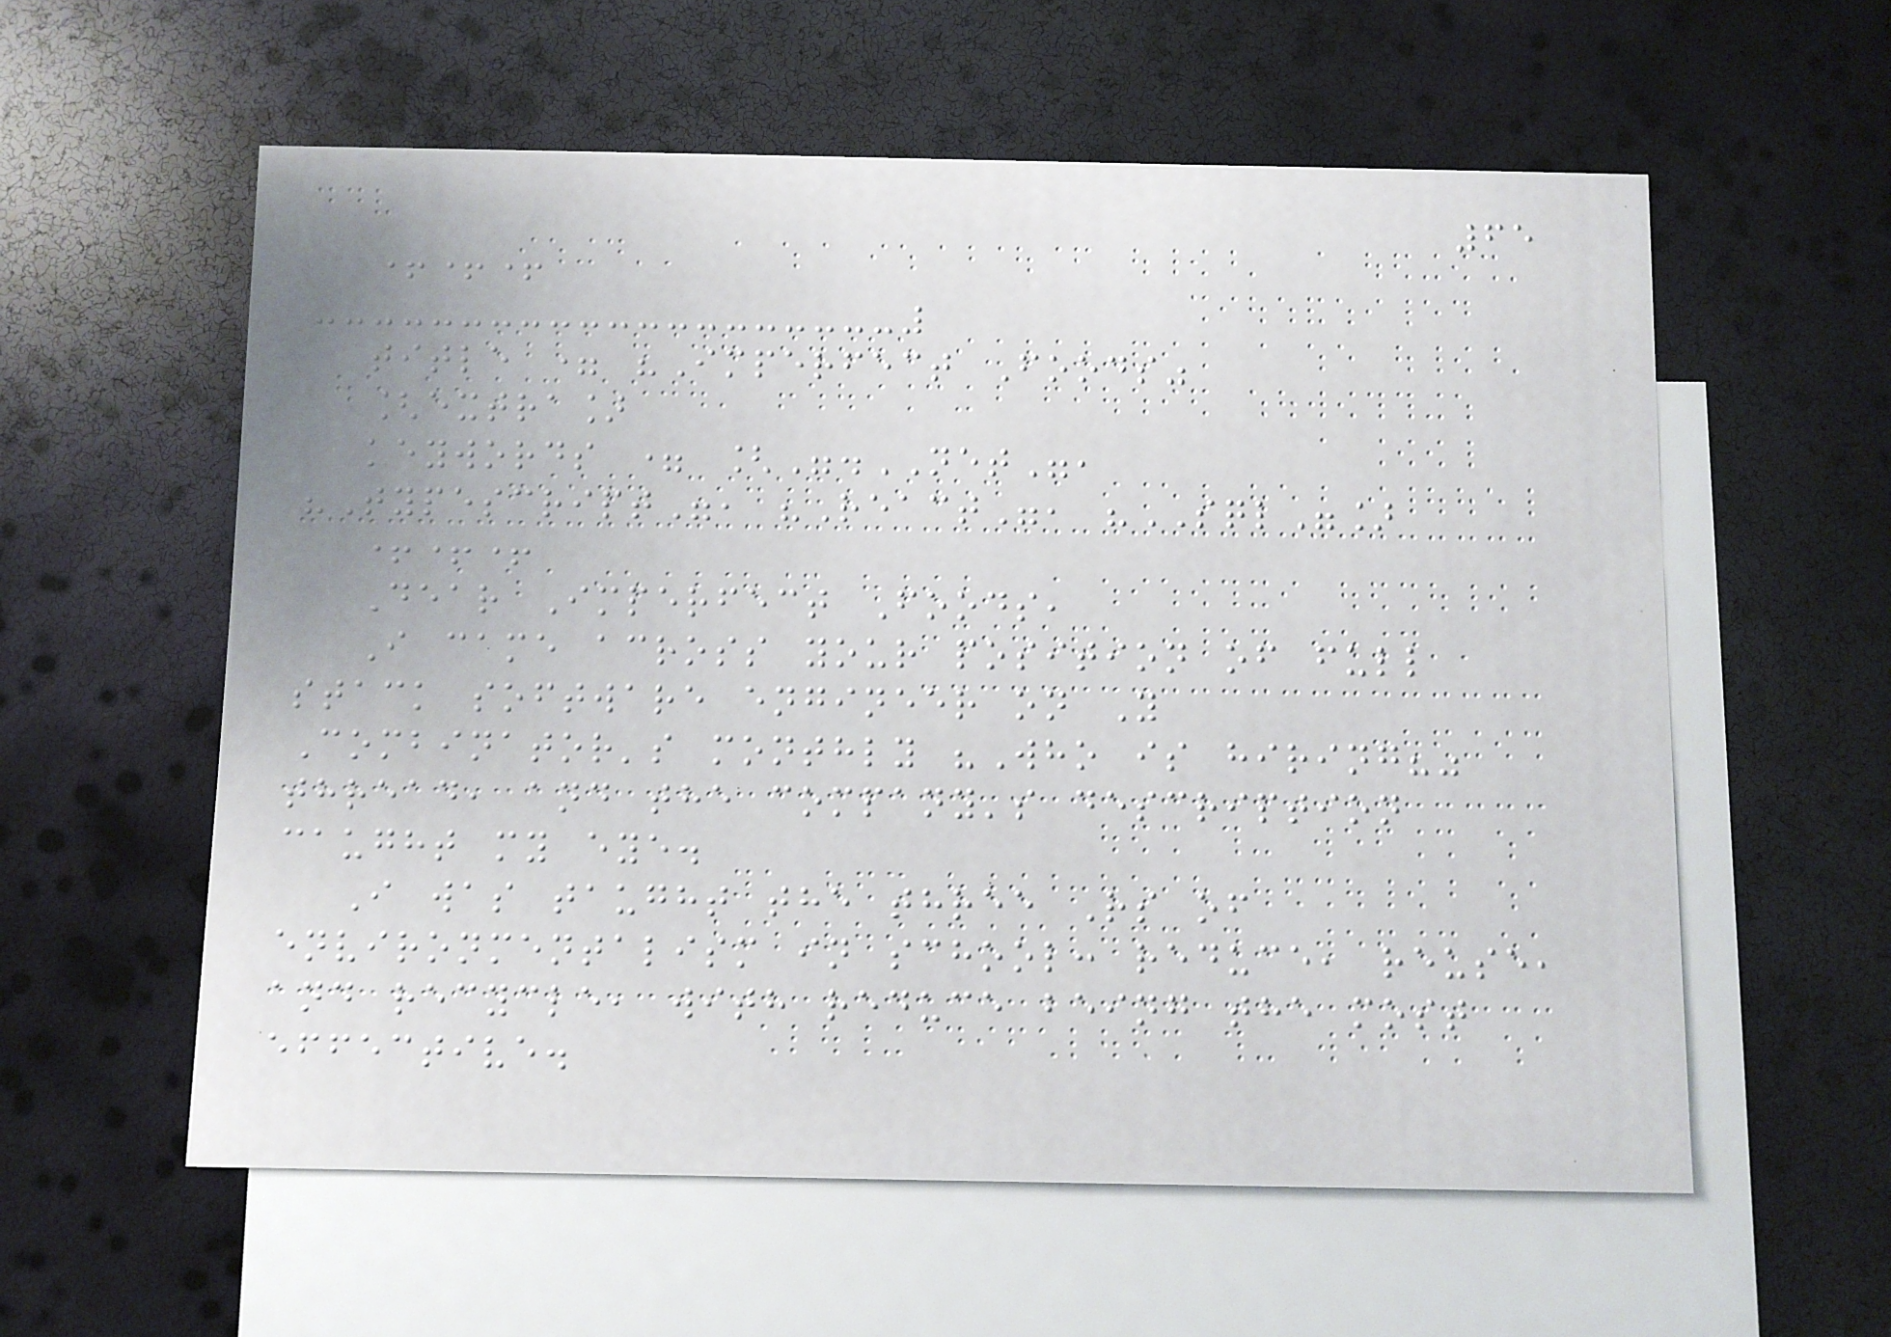65
+++
title = "Imperfect Foods"
[extra]
keywords = [".NET",
"Typescript", "React", "SQL"]
+++
Dear Imperfect Foods,
I came across your position of full
stack software engineer on Y
Combinator's monthly "Who is hiring?"
thread, and the company's description
caught my eye.
I was taught the three Rs of
environmentalism in school: reduce, reuse,
and recycle, with reduce being the most
effective.
